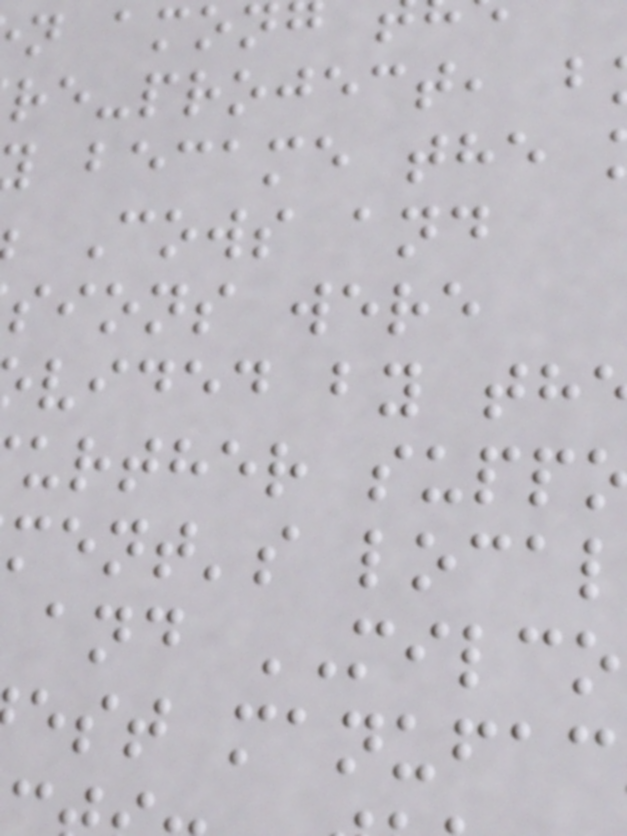n amon
re-project, b
became the
Cows and
sions were
vided by th
urther supp
ment's local
and MILCO
est manufac
